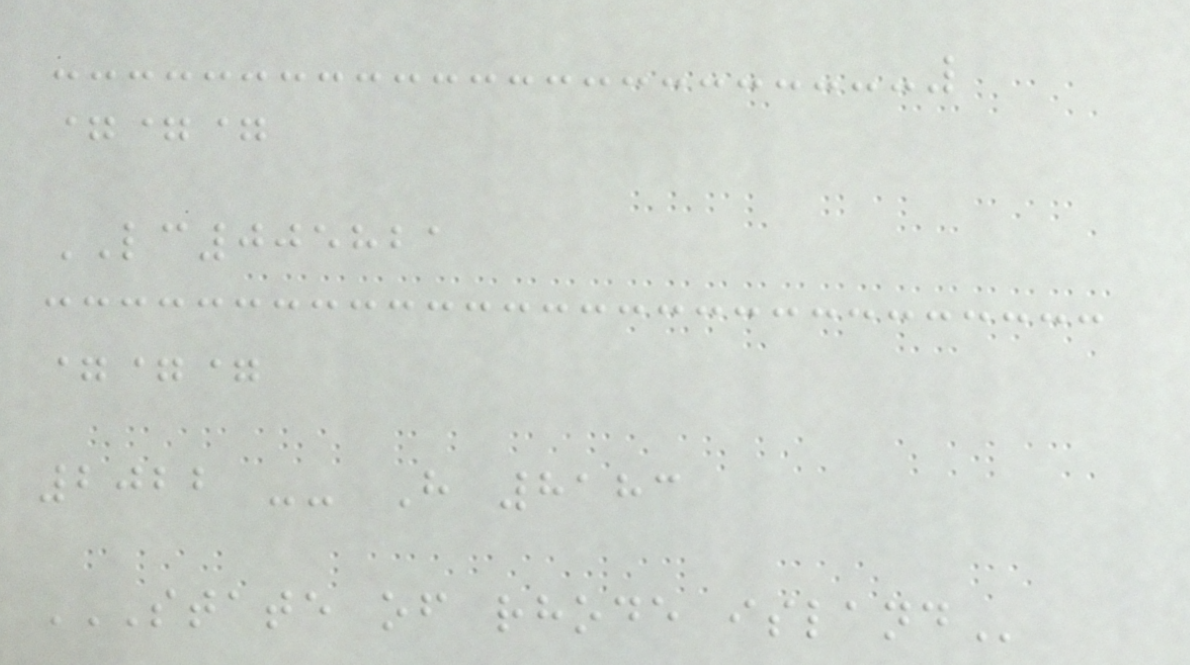===
LC005821
===
2022 -- H 8183
STATE OF RHODE ISLAND
